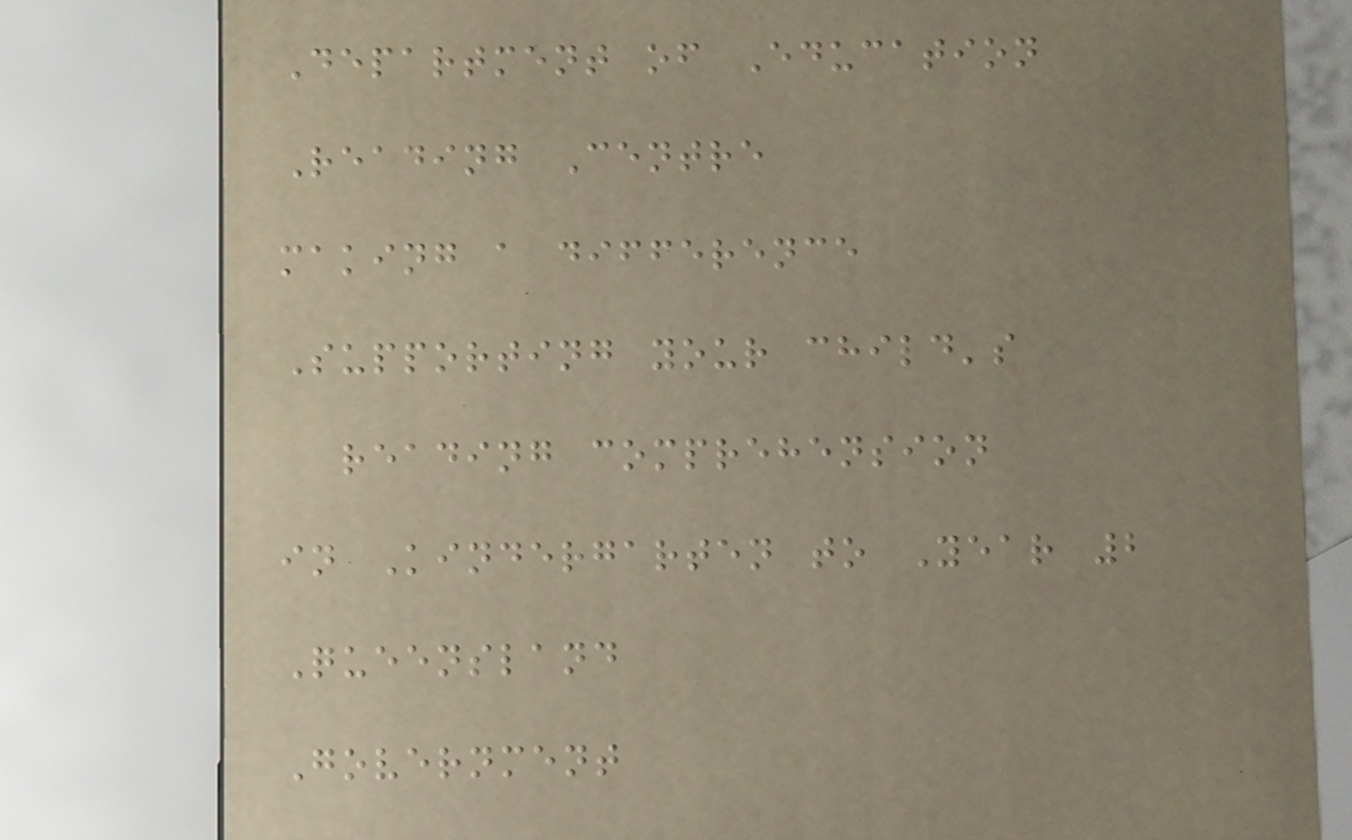Department of Education
Reading Centre
making a difference
Supporting your child's
reading comprehension
in Kindergarten to Year 2
Queensland
Government
